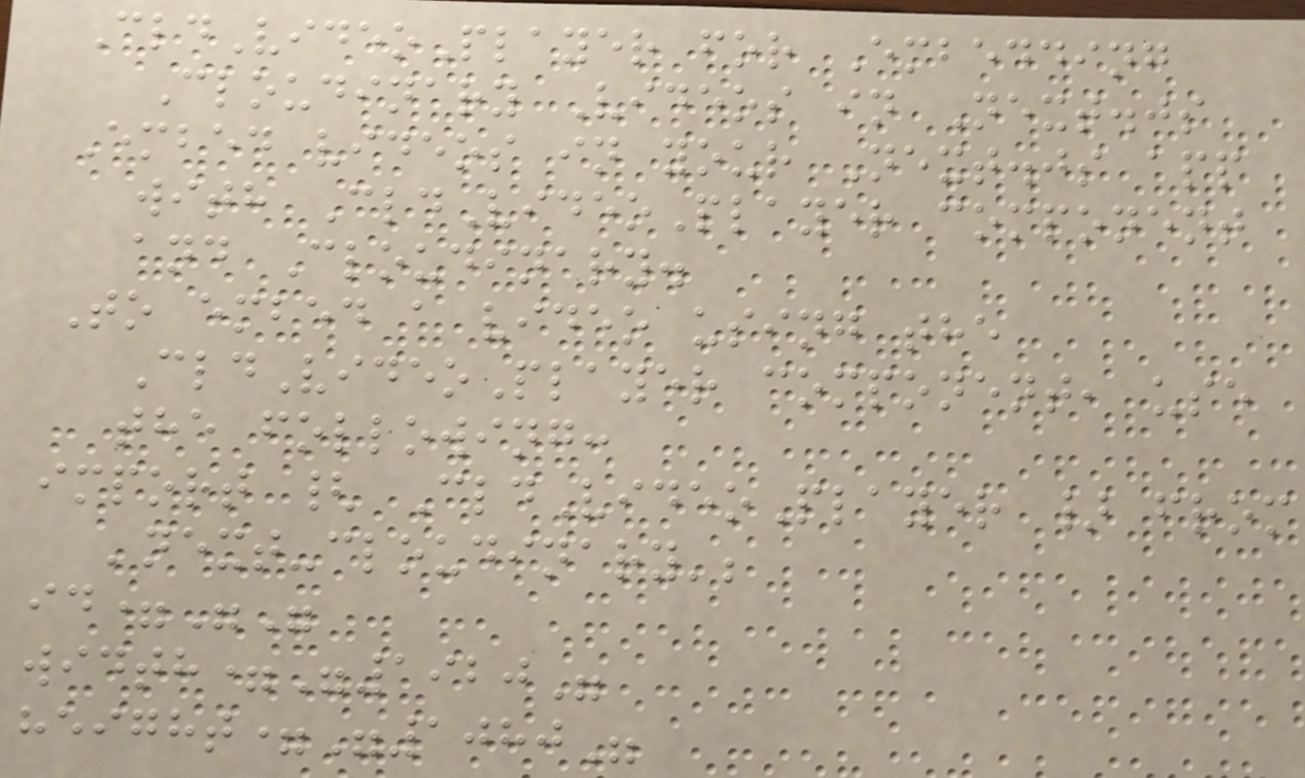CldVideoPlayer for Embedding
Cloudinary Videos in Next.js
Embed videos in your Next.js app
with CldVideoPlayer component
and Cloudinary.
To embed a video using the
CldVideoPlayer component, use
the following:
import { CldVideoPlayer } from
'next-cloudinary';
id=""
width="1920"
height="1080"
